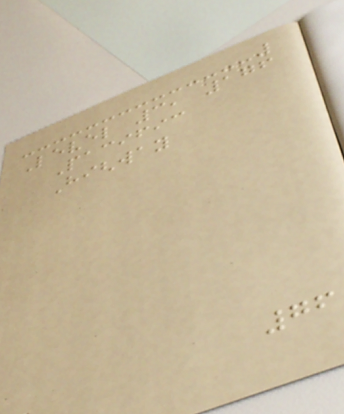Level 3, 176
Pacific
Highway
76
